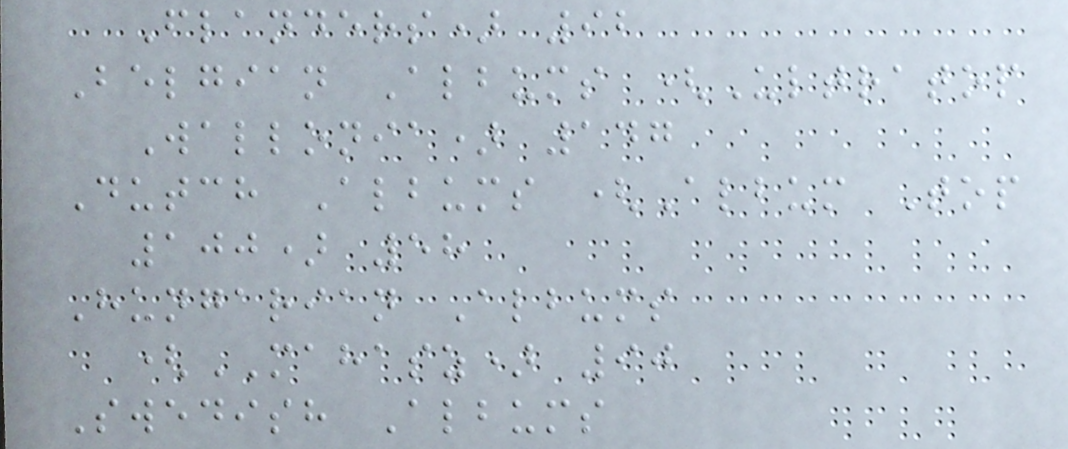Flanders) 92
Belgian Albums (Ultratop
Wallonia) 147
Dutch Albums (Album Top
100) 58
Hungarian Albums
(MAHASZ) 90
Swedish Albums
